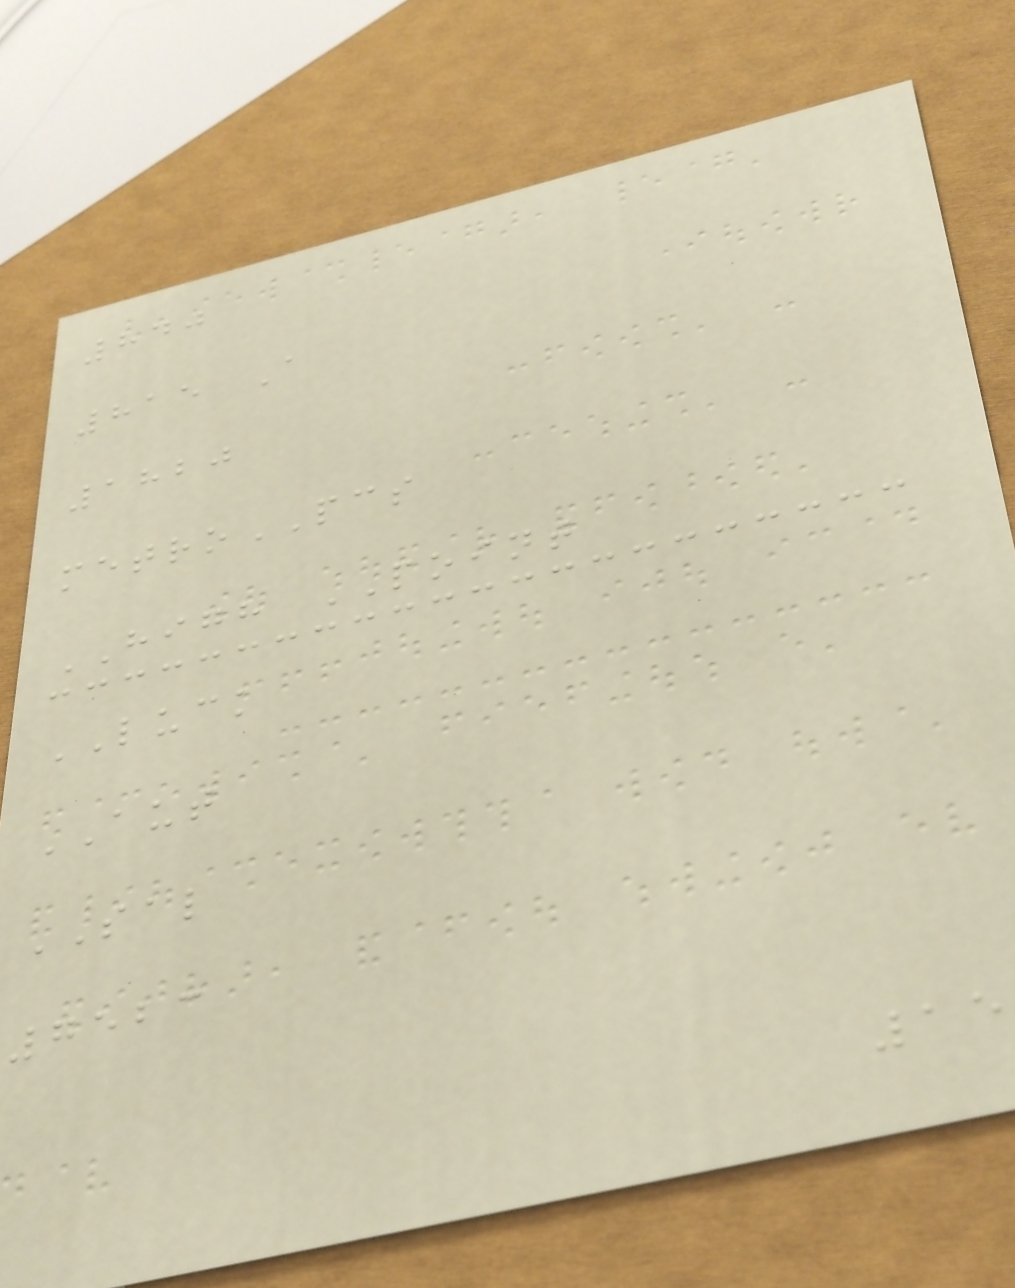840
815 A
1820
metroPCS
HIGH POINT
LUCK
AUT
SAL
7523
15
